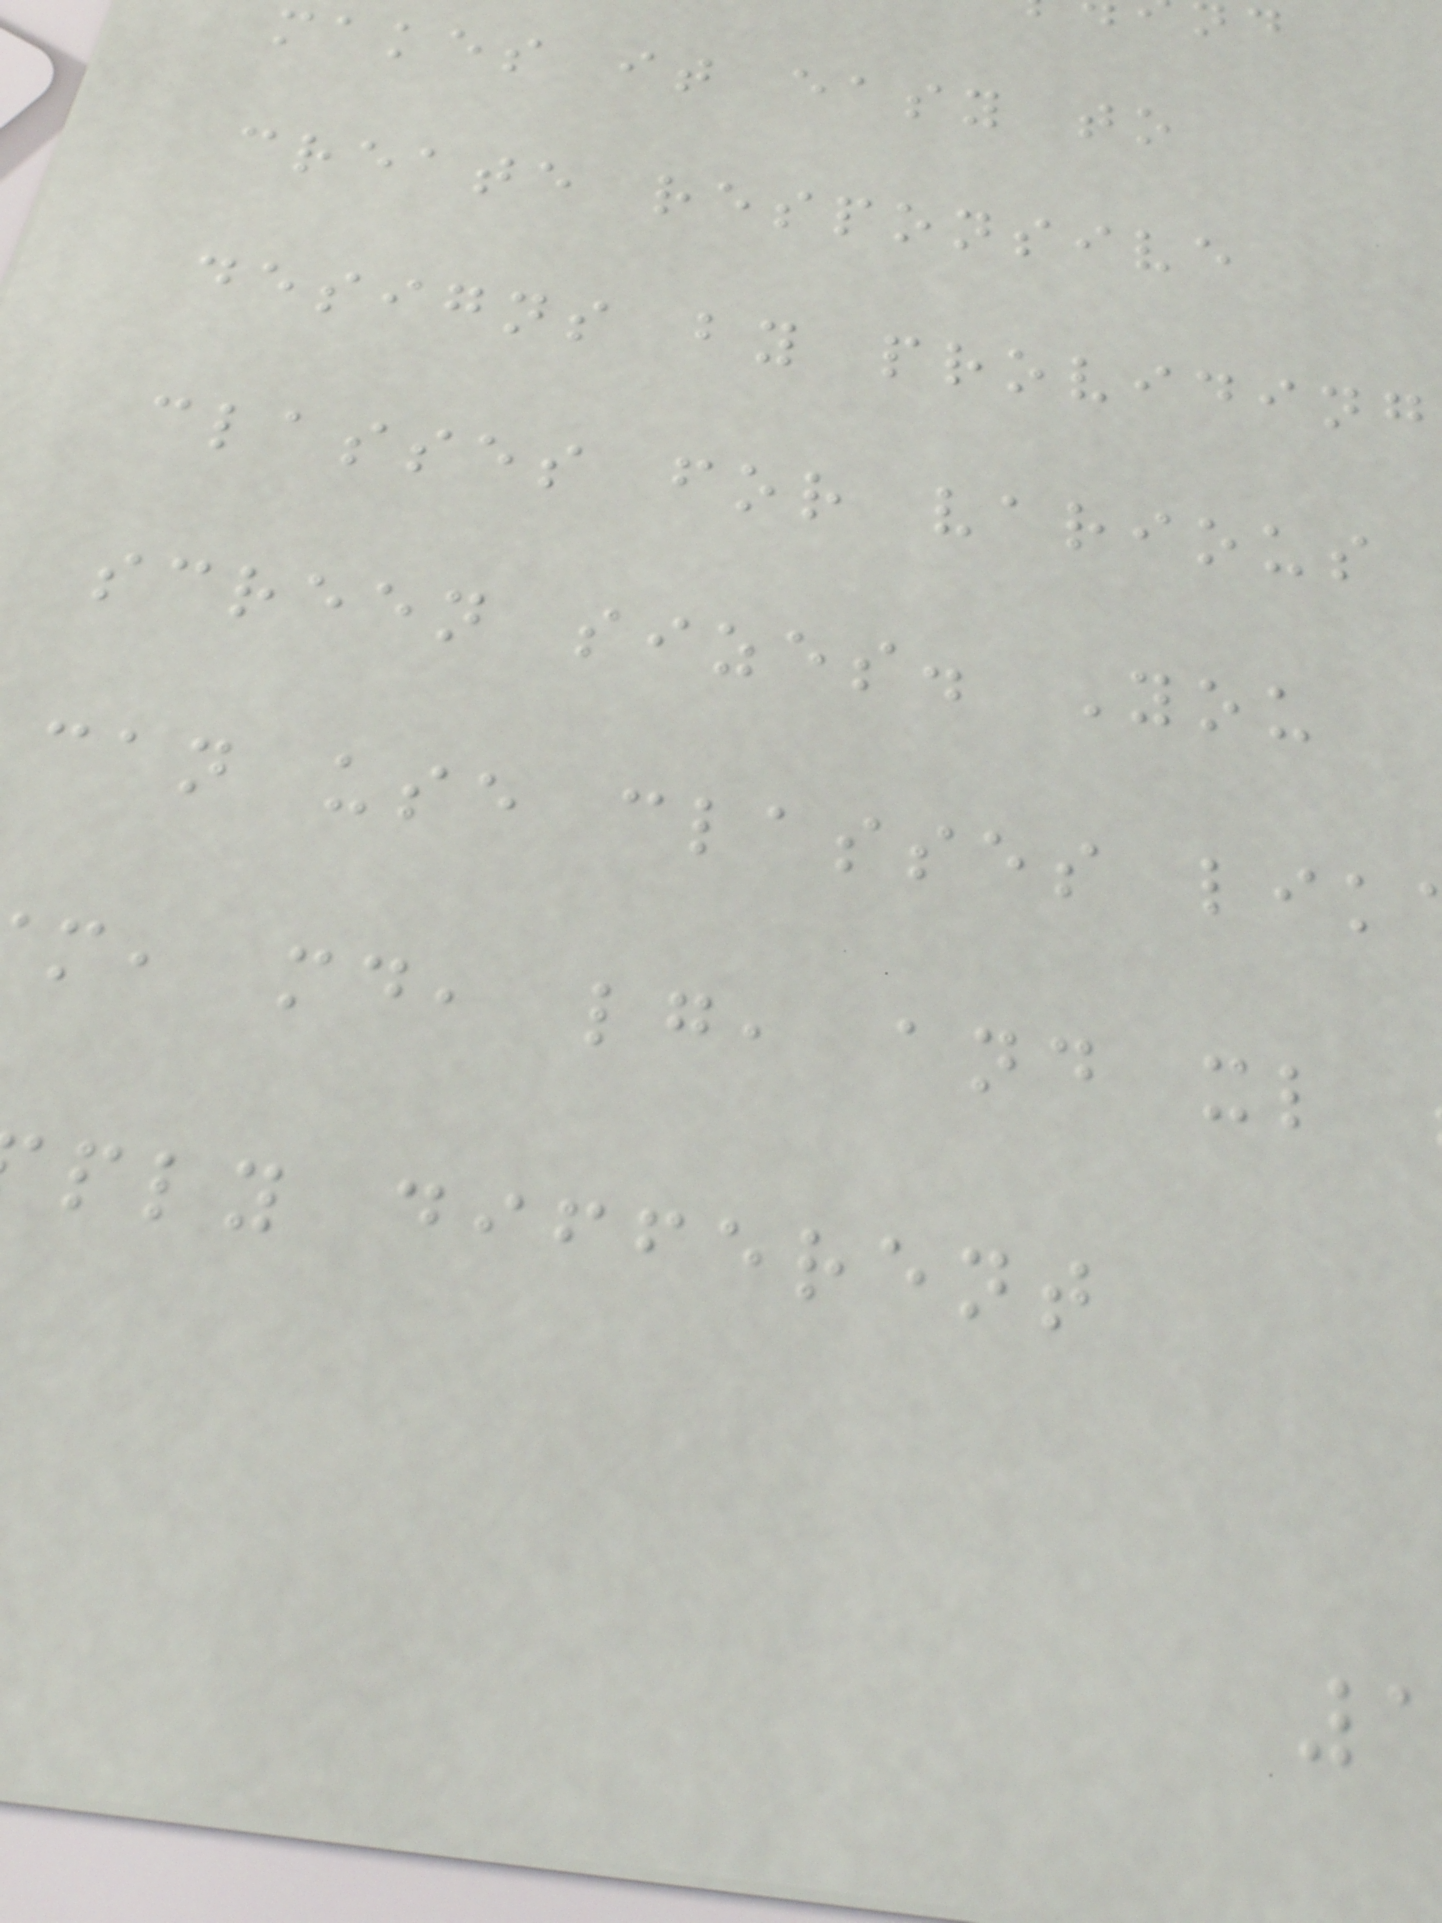makes it easy to
create responsive
designs by providing
classes for various
screen sizes. You
can use classes lik
m, md, lg, and xl
ply different
